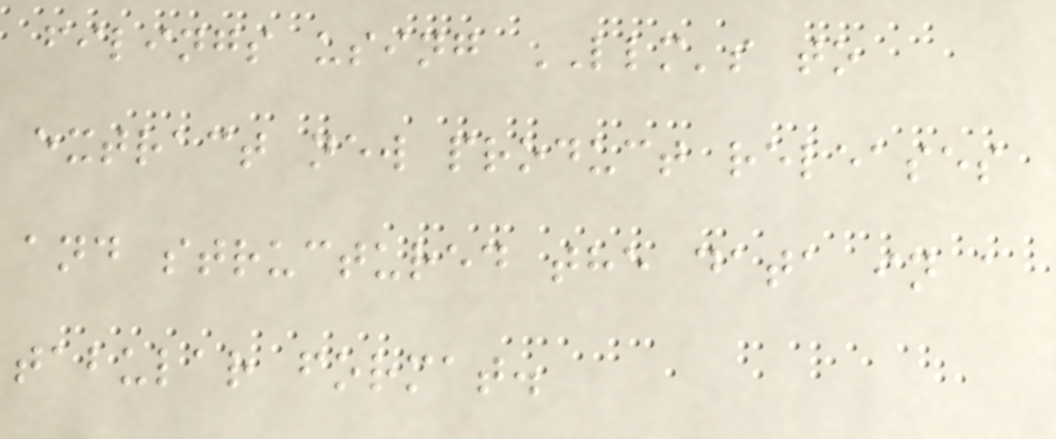filings using LLM's to
extract new product releases
and structured the data in a
tabular format.
